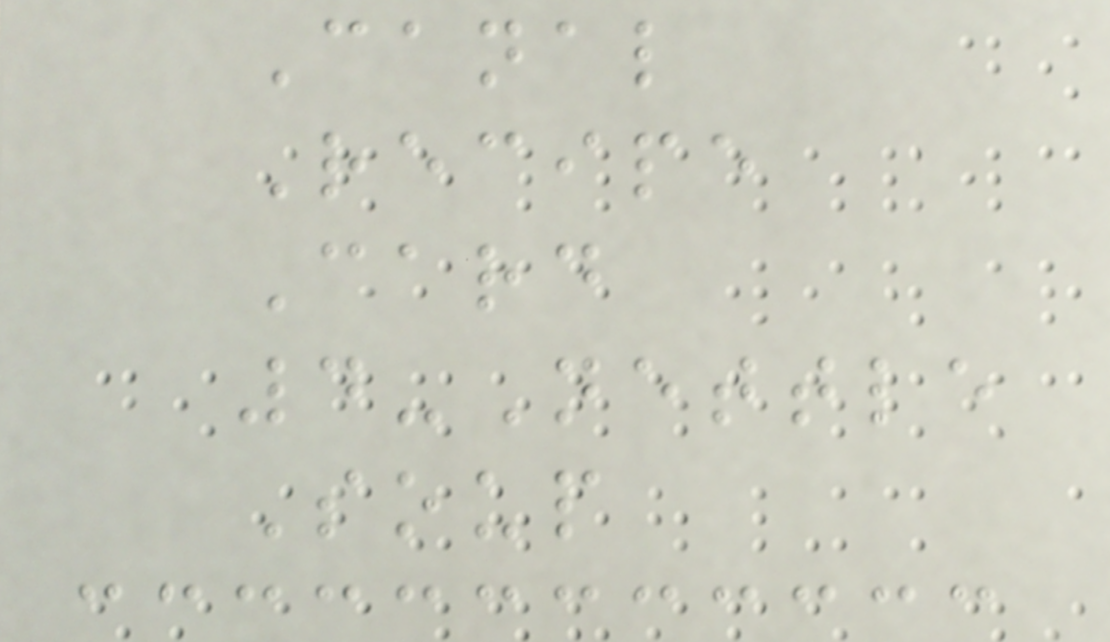Canal
Recipe
Card
4-Nettle
Soup
